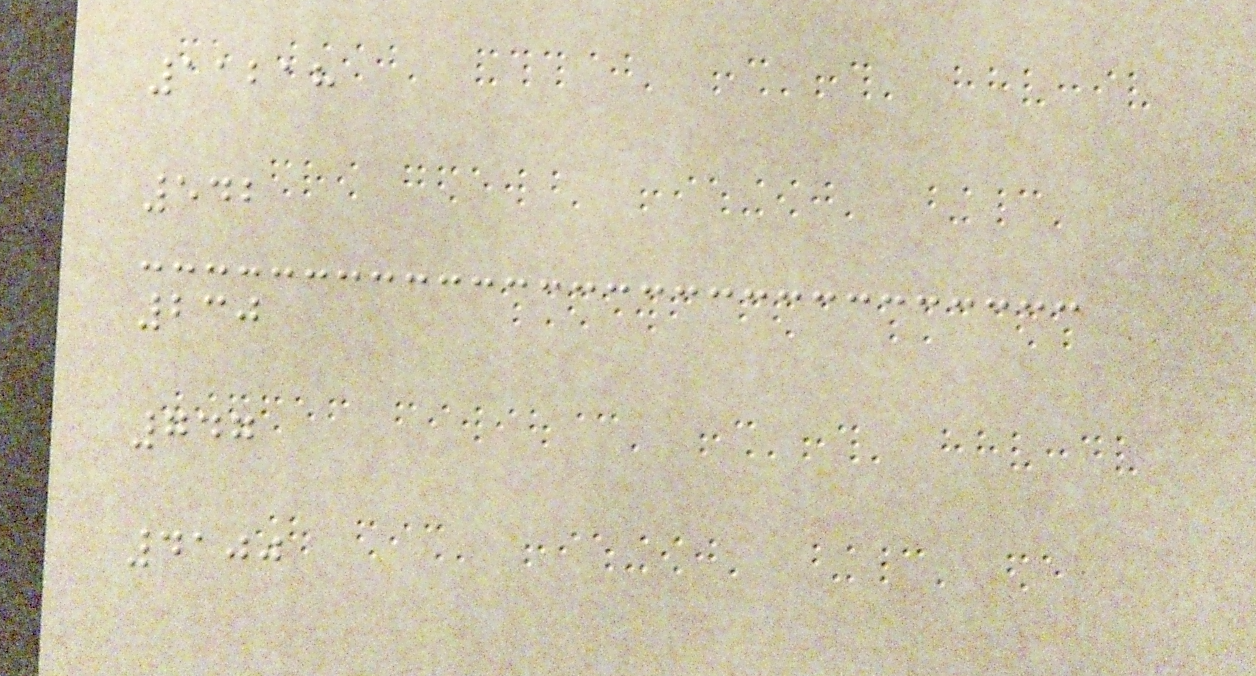11218
542
230
747
4100
